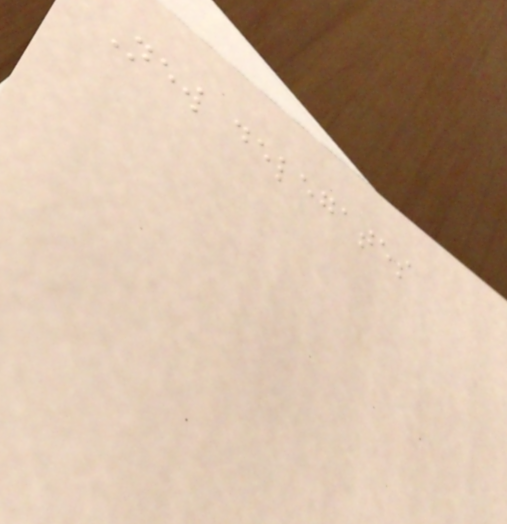New delegates
